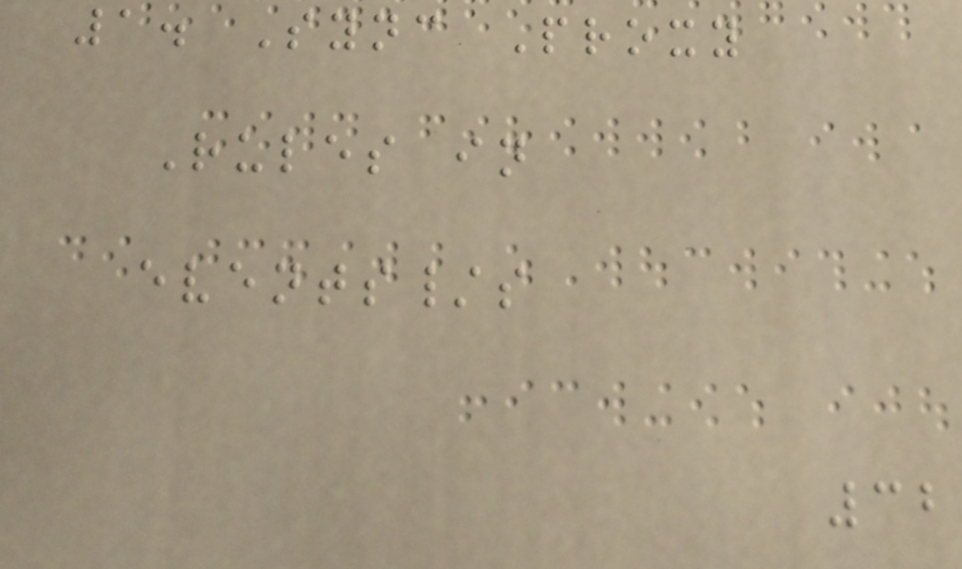1. Sync Proxy
Rules in
events/s
32
